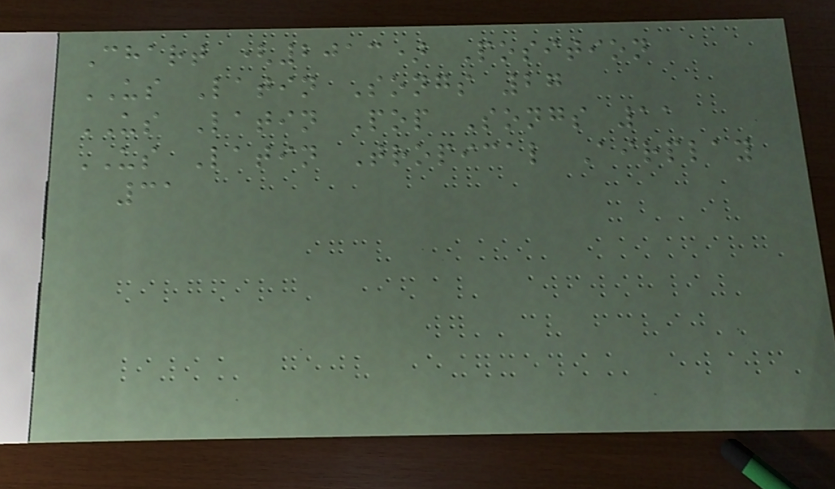Chart (2013) Position
US Latin Songs 27
US Latin Pop Songs 11
US Latin Tropical Airplay
31
